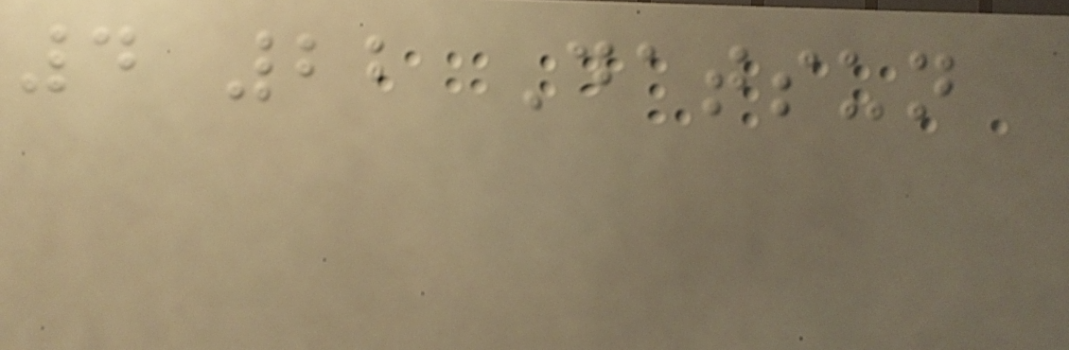4 22 Datsun
